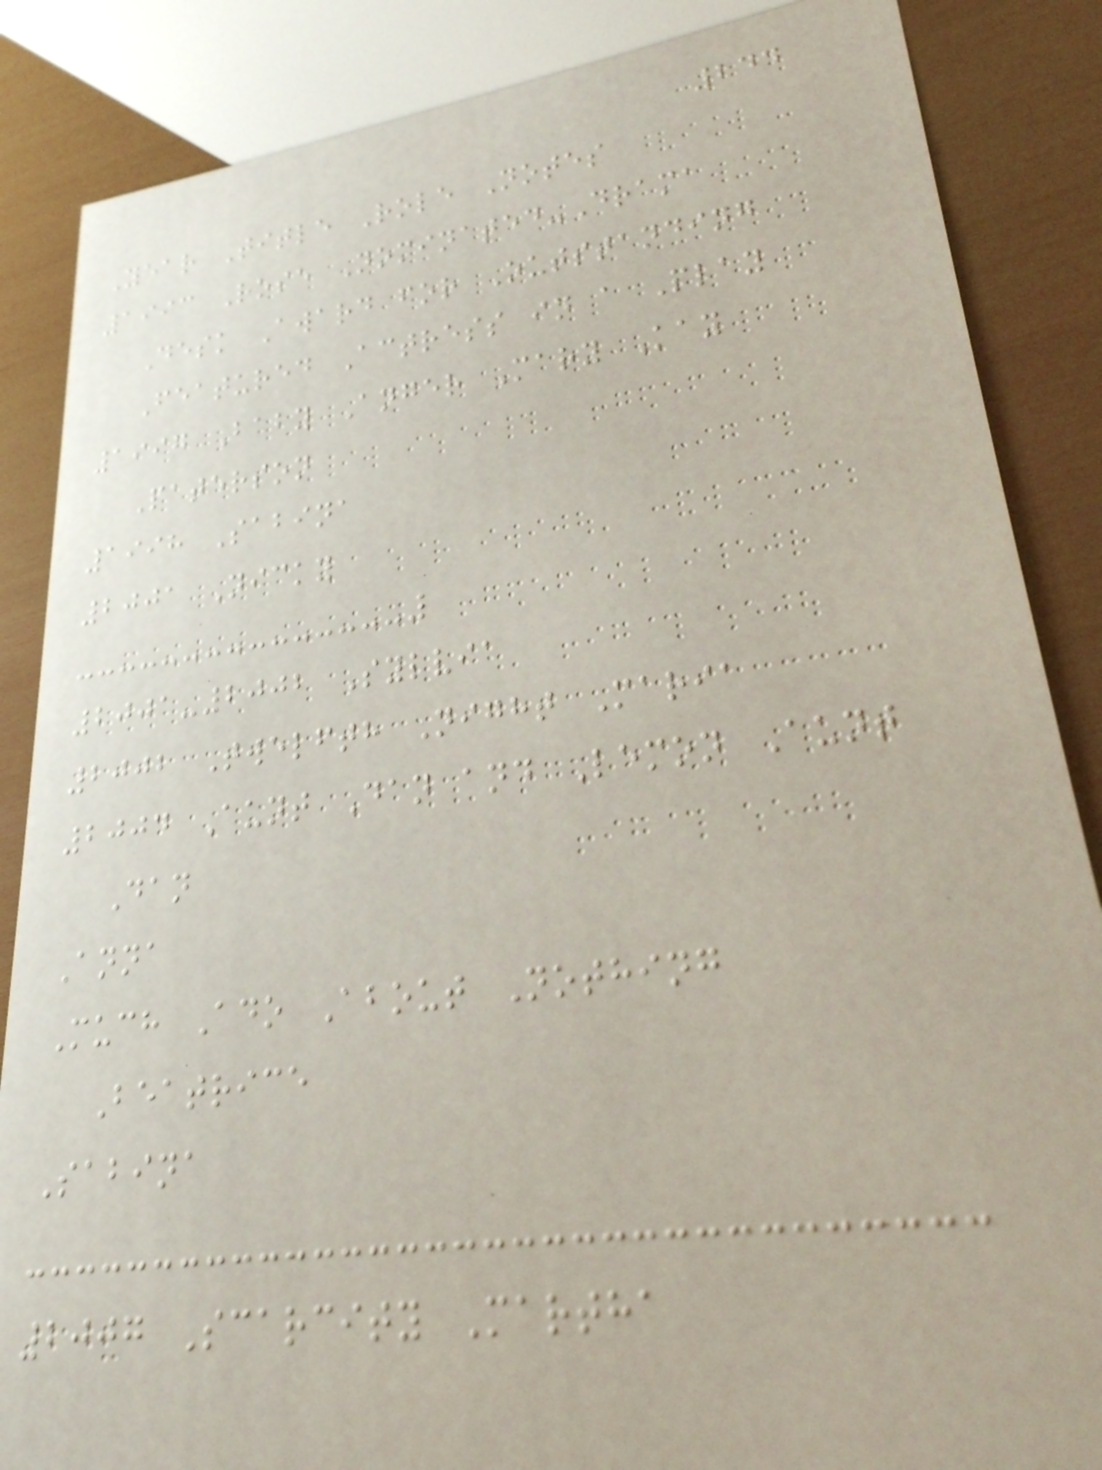244
Year Title Role Notes
1993 Rose Nominated-Drama
Desk Award for Outstanding
Featured Actress in a Play
1997 Baby Anger Mary Kay
Paterson
1998 Sabina
2001 Nicky
2001-2002 Sylvia
2002 Twelfth Night Maria
2004 Aunt Dan and Lemon Aunt
Dan
Anna
Much Ado About Nothing
Beatrice
Sabina
2007 Scarcity Martha
